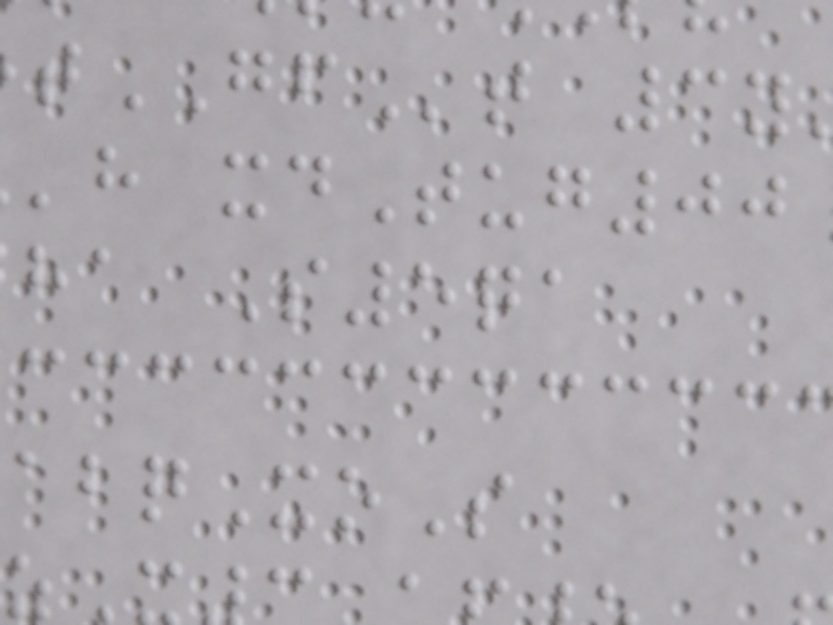tGFt 3y
h xdTug00
ha S5qa
qXoS
